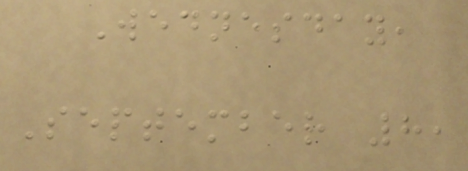Wednesday,
September 8,
